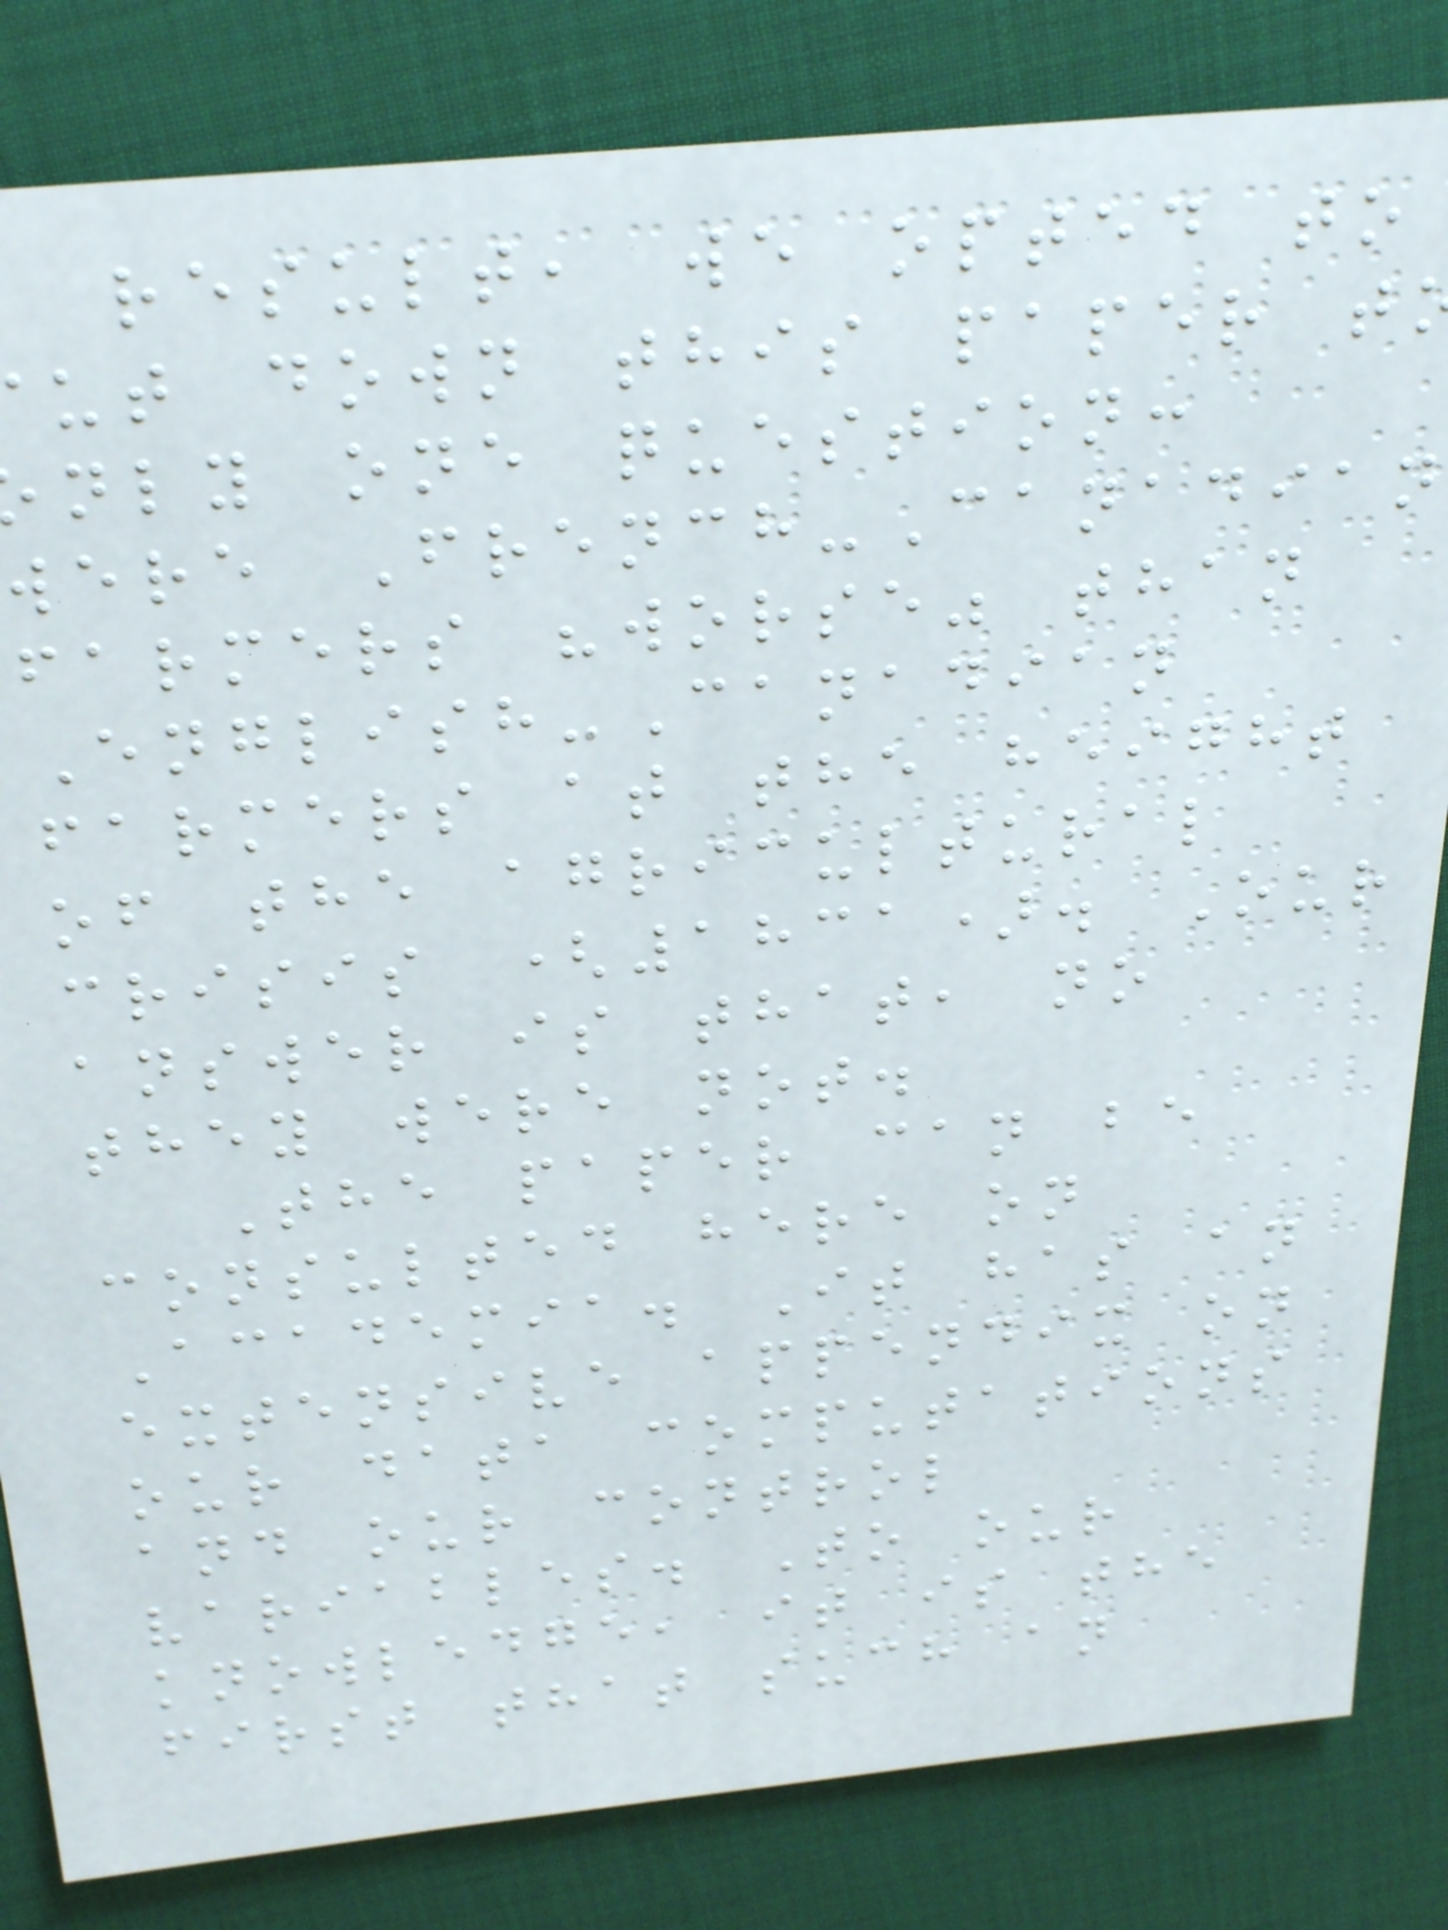result, we opted to
ut down this paper t
nly one question:
were French-Canadian
farmers "worse" than
English-Canadian
farmers at the height
of the agricultural
crisis (1831). Our
answer is that, no
they were not.
The paper can be
consulted here on
Academia. It has an
extensive appendix on
our data computations
and our control
variables. To our
knowledge, it is the
first that such an
